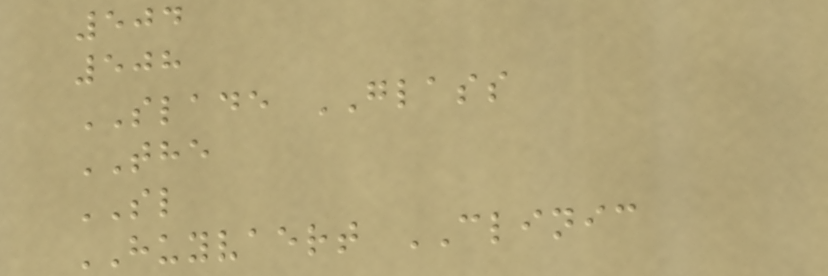504
508
SLADE GLASS
THE
SL
HUYVAERT CLINIC
